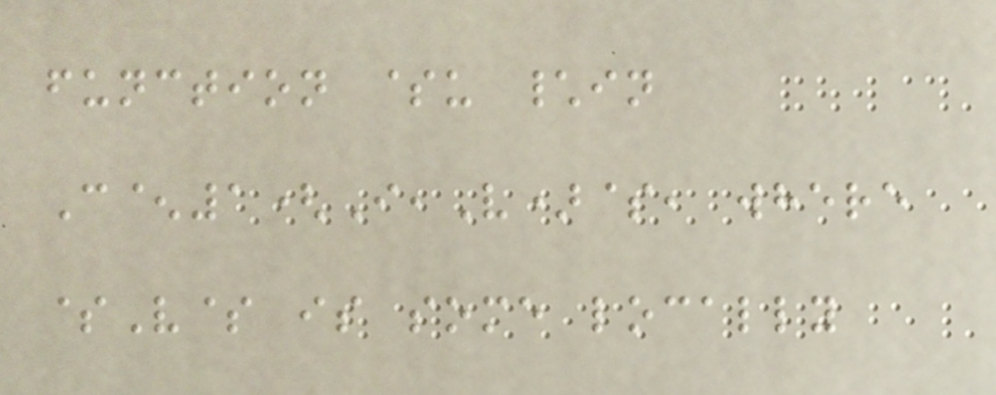function $u \in
C^1(I,V)$, where
$V$ is some locally
